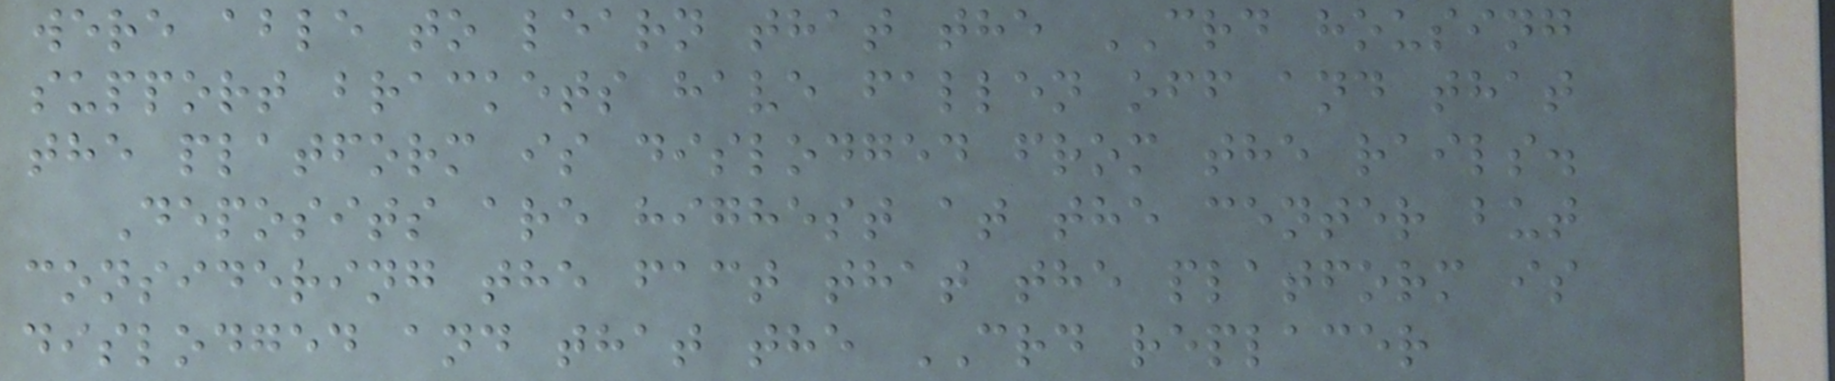were able to learn that the CRD housing
support brackets have fallen off and that
the platform is dislodged from the rails.
Deposits are highest at the center but
considering the fact that the platform is
dislodged and that the CRD replacer
